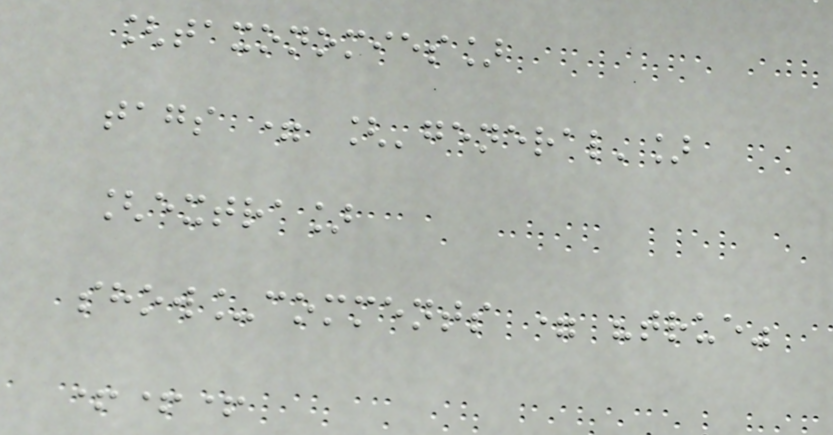[taxonomies]
tags = ['general']
[extra]
show_comments = "true"
+++
